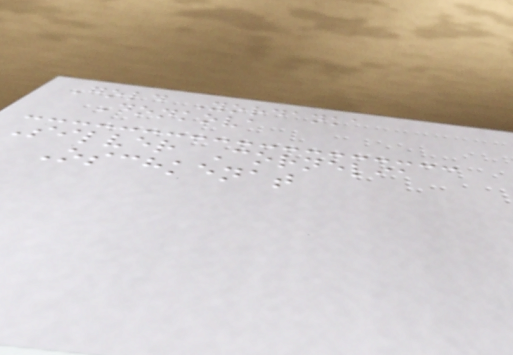Gold Yordanka
Donkova
Silver Cornelia
Oschkenat
